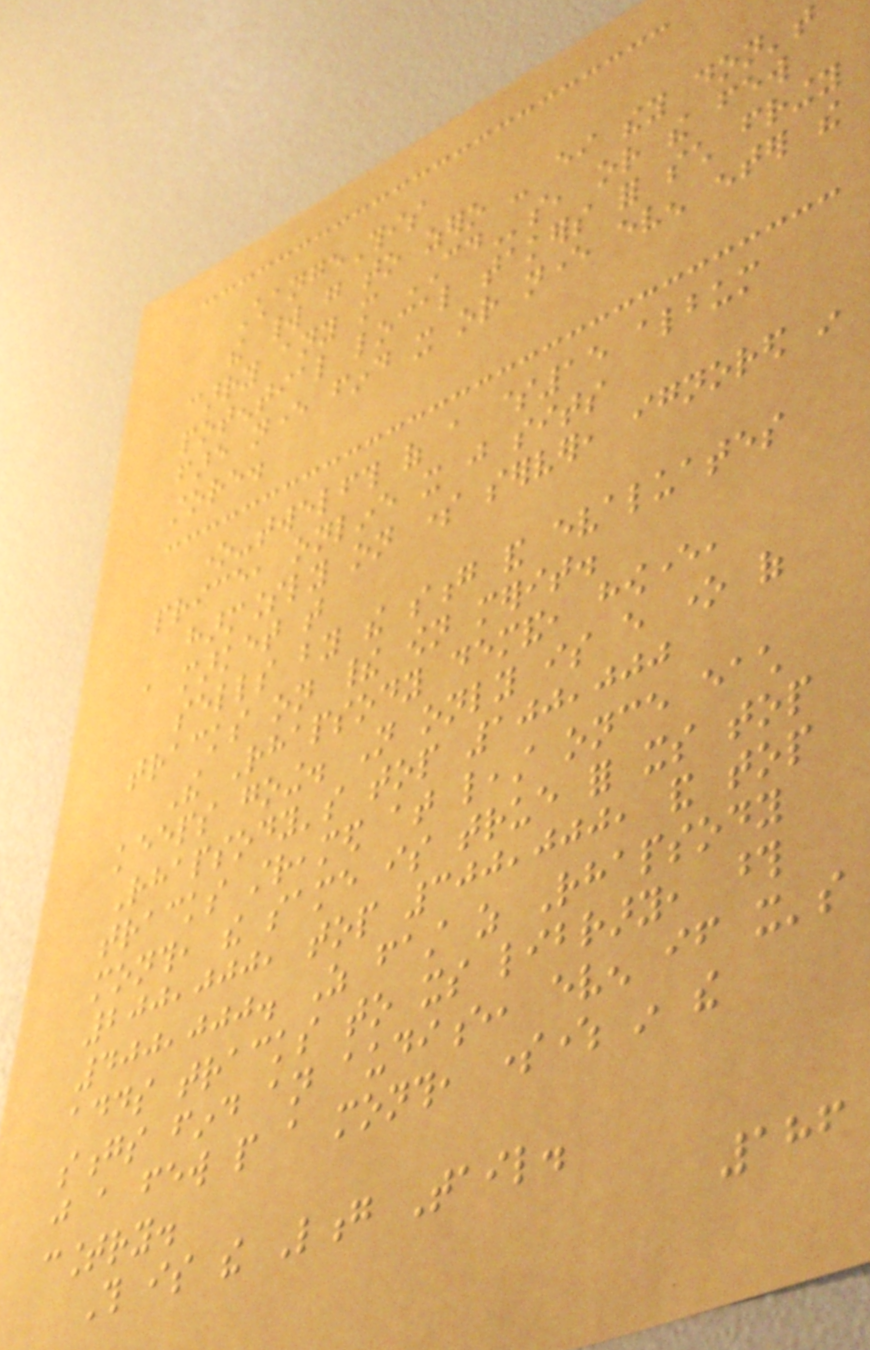ChangeThis
the world go to zero - either they don't
carry any more CDs, or the few
potential local takers for such fringy
fare never find it or never even enter the
store.
one-twelfth of a $15 album
price, online it just sits
harmlessly on some server, ignored in
a market that
sells by the song and evaluates
tracks on their own merit.
The Rhapsody demand, however,
keeps going. Not only is every one of
Rhapsody's top 100,000
tracks streamed at least once each
month, the same is true for its top
200,000, top 300,000, and top
400,000. As fast as Rhapsody
adds tracks to its library, those
songs find an audience, even if it's
just a few people a month, somewhere in the
country.
This is the Long Tail.
186
